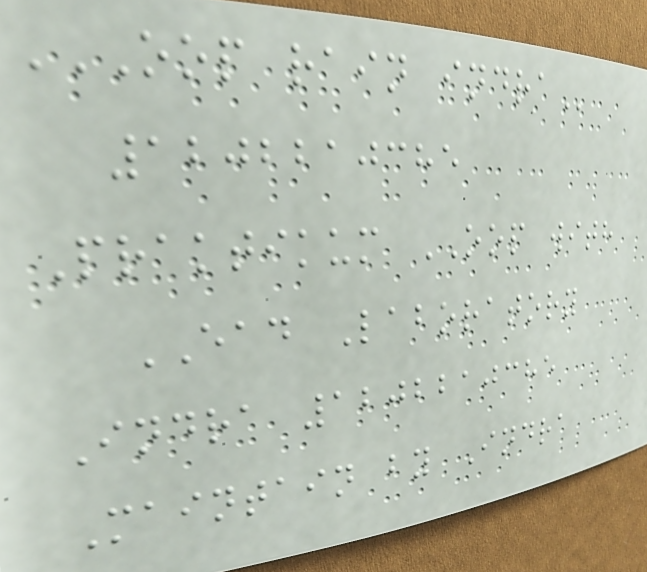OOP RAIN INDRA
1202210385
Praktikum OOP with
EAD Laboratory
Indra 1202210385
Maintain by Indra
